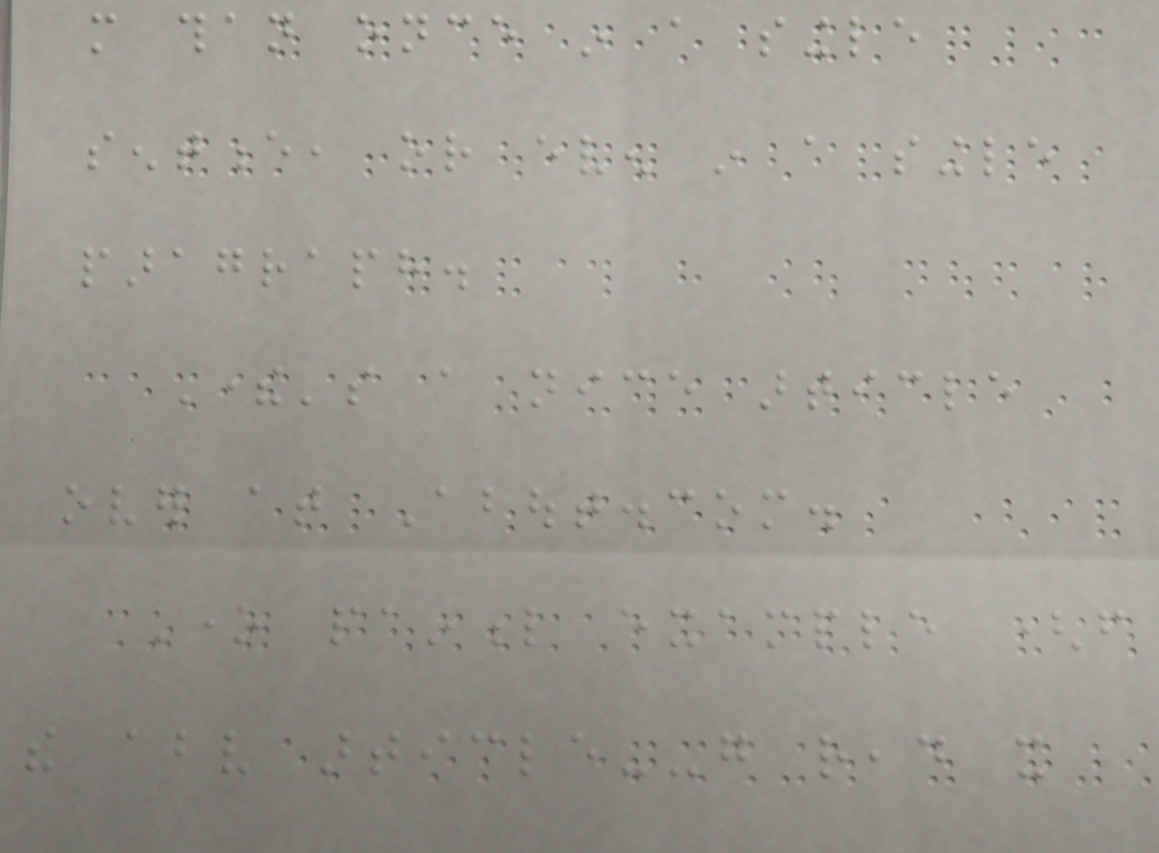more than once in a single
sentence, or even in a single
paragraph.
There's a nice article
over at About.com.
One painful example (from
the above article--go read it
